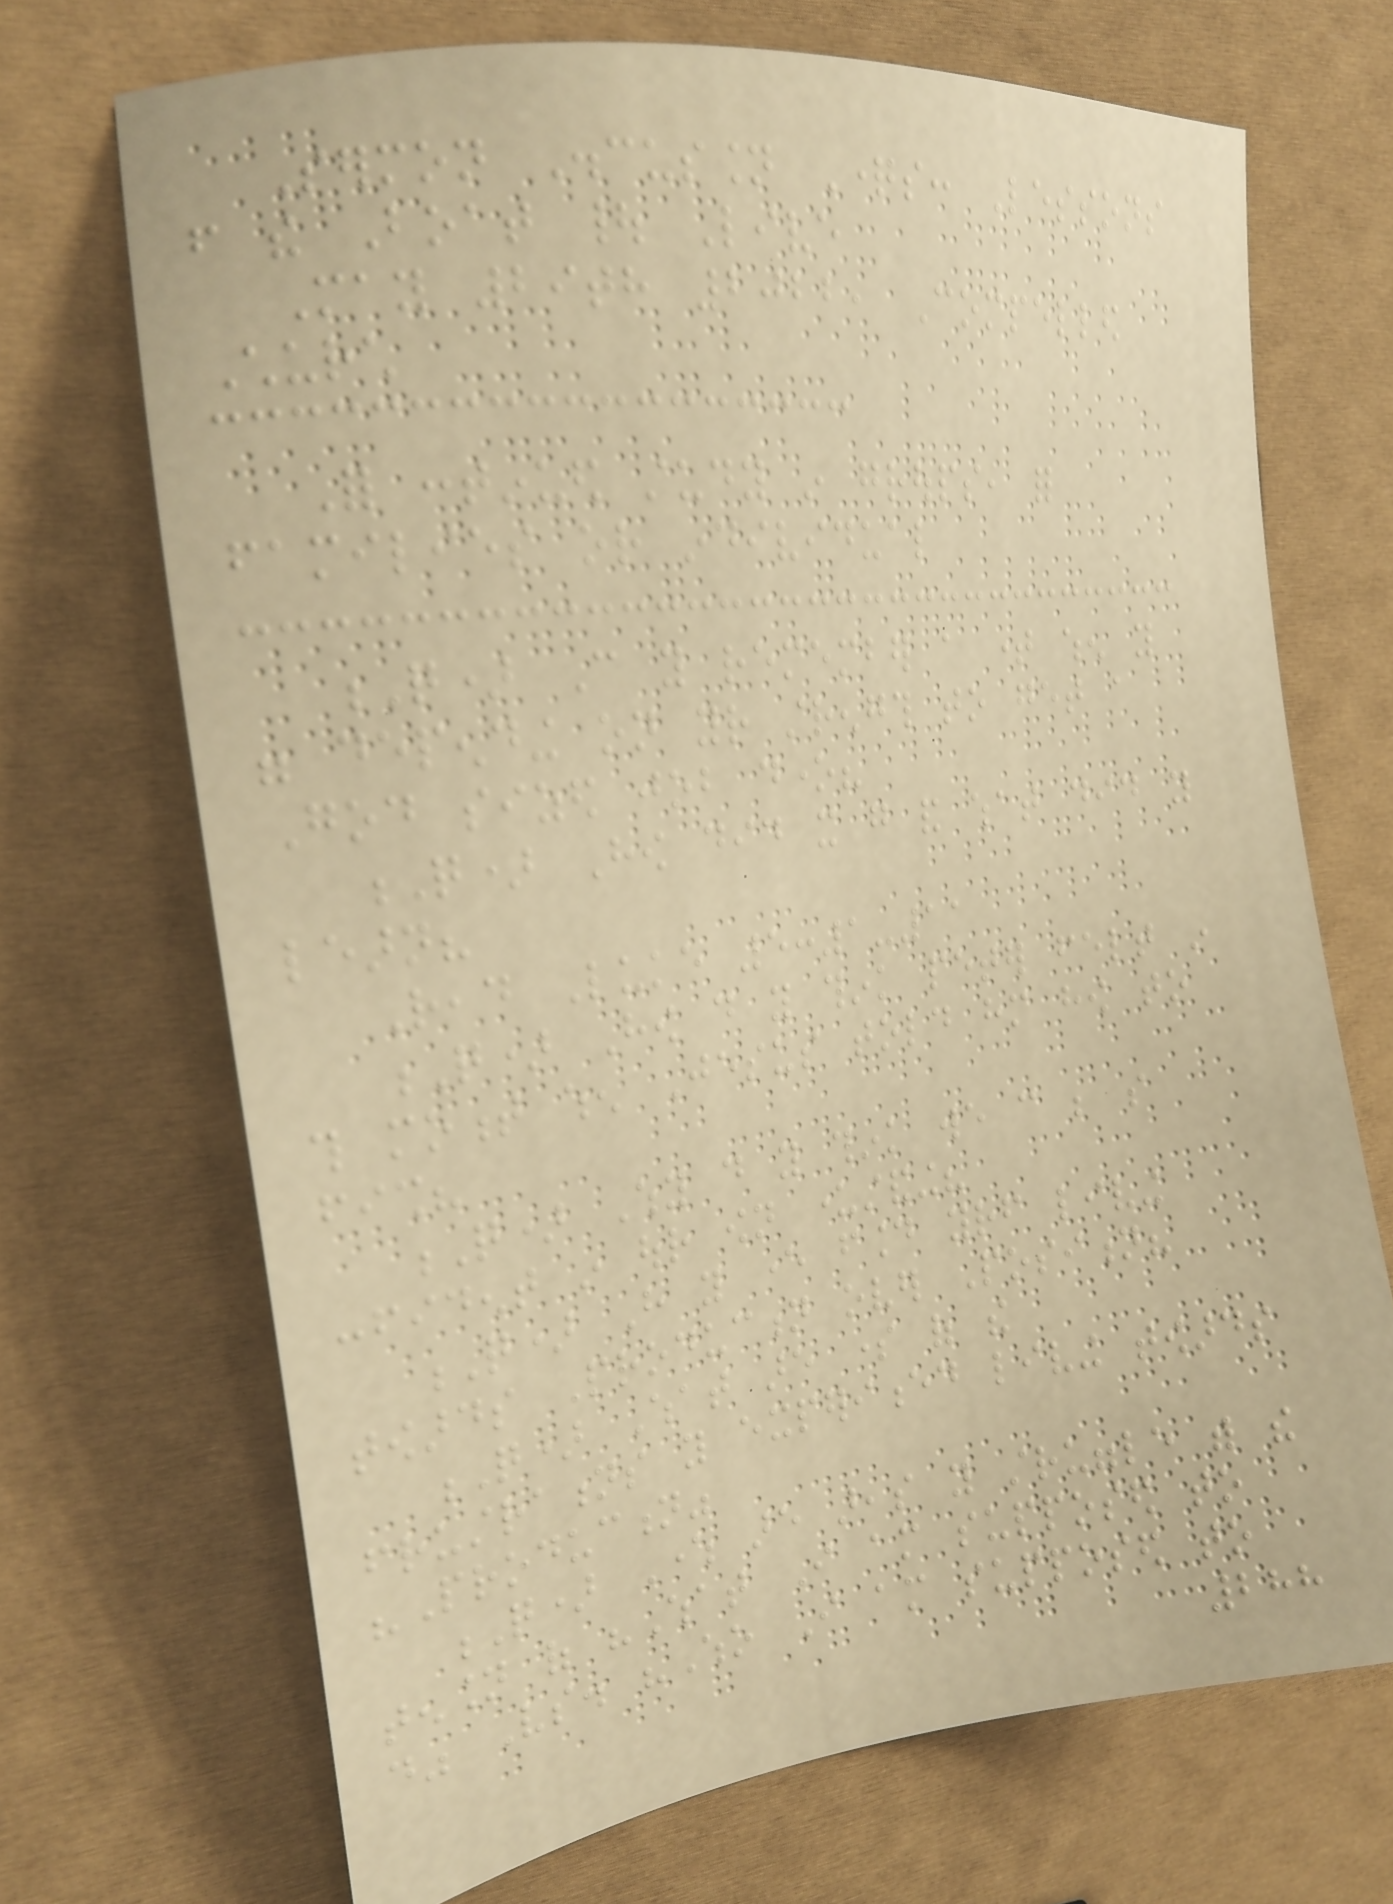Sermon Discussion Questions: Lessons
from the Boat | Live
May 29th 2022, Compelled
Church
For continued study in groups, for
families or individual
Q) Can you remember a time when you
were depending on your strength to get a
God sized job done?
Q) How did it go and what did you
learn?
Read Luke 5:1-11
Q) How do you think peter felt in
this moment when Jesus told him how to
fish?
Q) Why do you think we can be so
confident in our own understanding?
Q) Have you ever found yourself living
towards Production over Position?
Q) What are some of the
frustrations you experienced living towards
"Production"
Q) Where are areas you struggle with the
tension of "What I am supposed to
do" Vs. "Who I am supposed to
288
